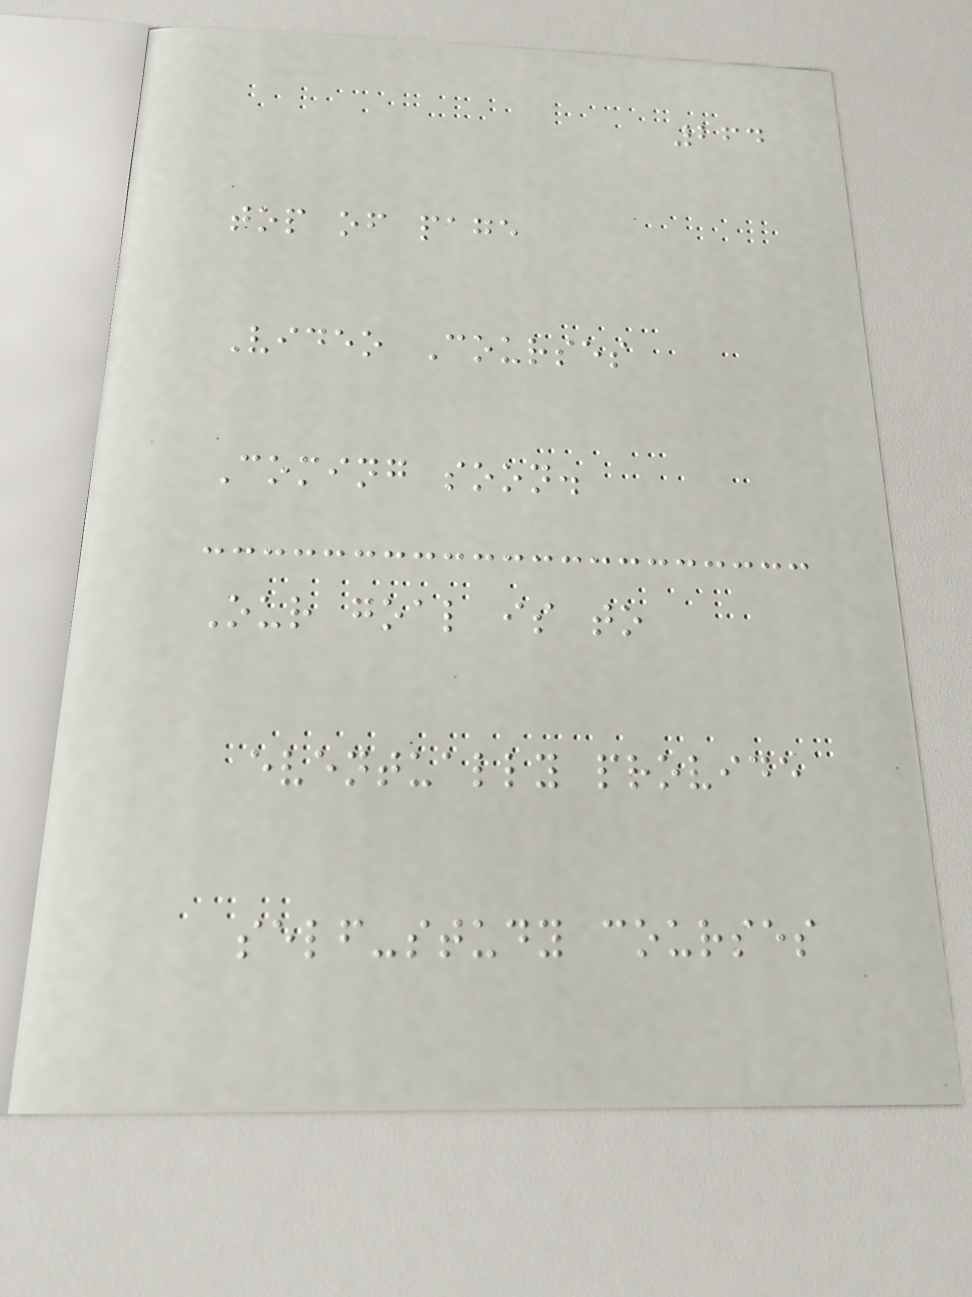264
top of page
Video Courses
Coming soon.
Our goal is to
eventually provide
self-study courses
